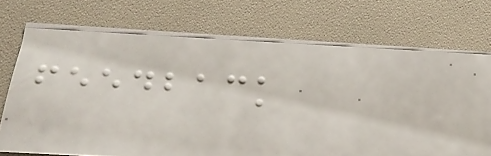feedback
